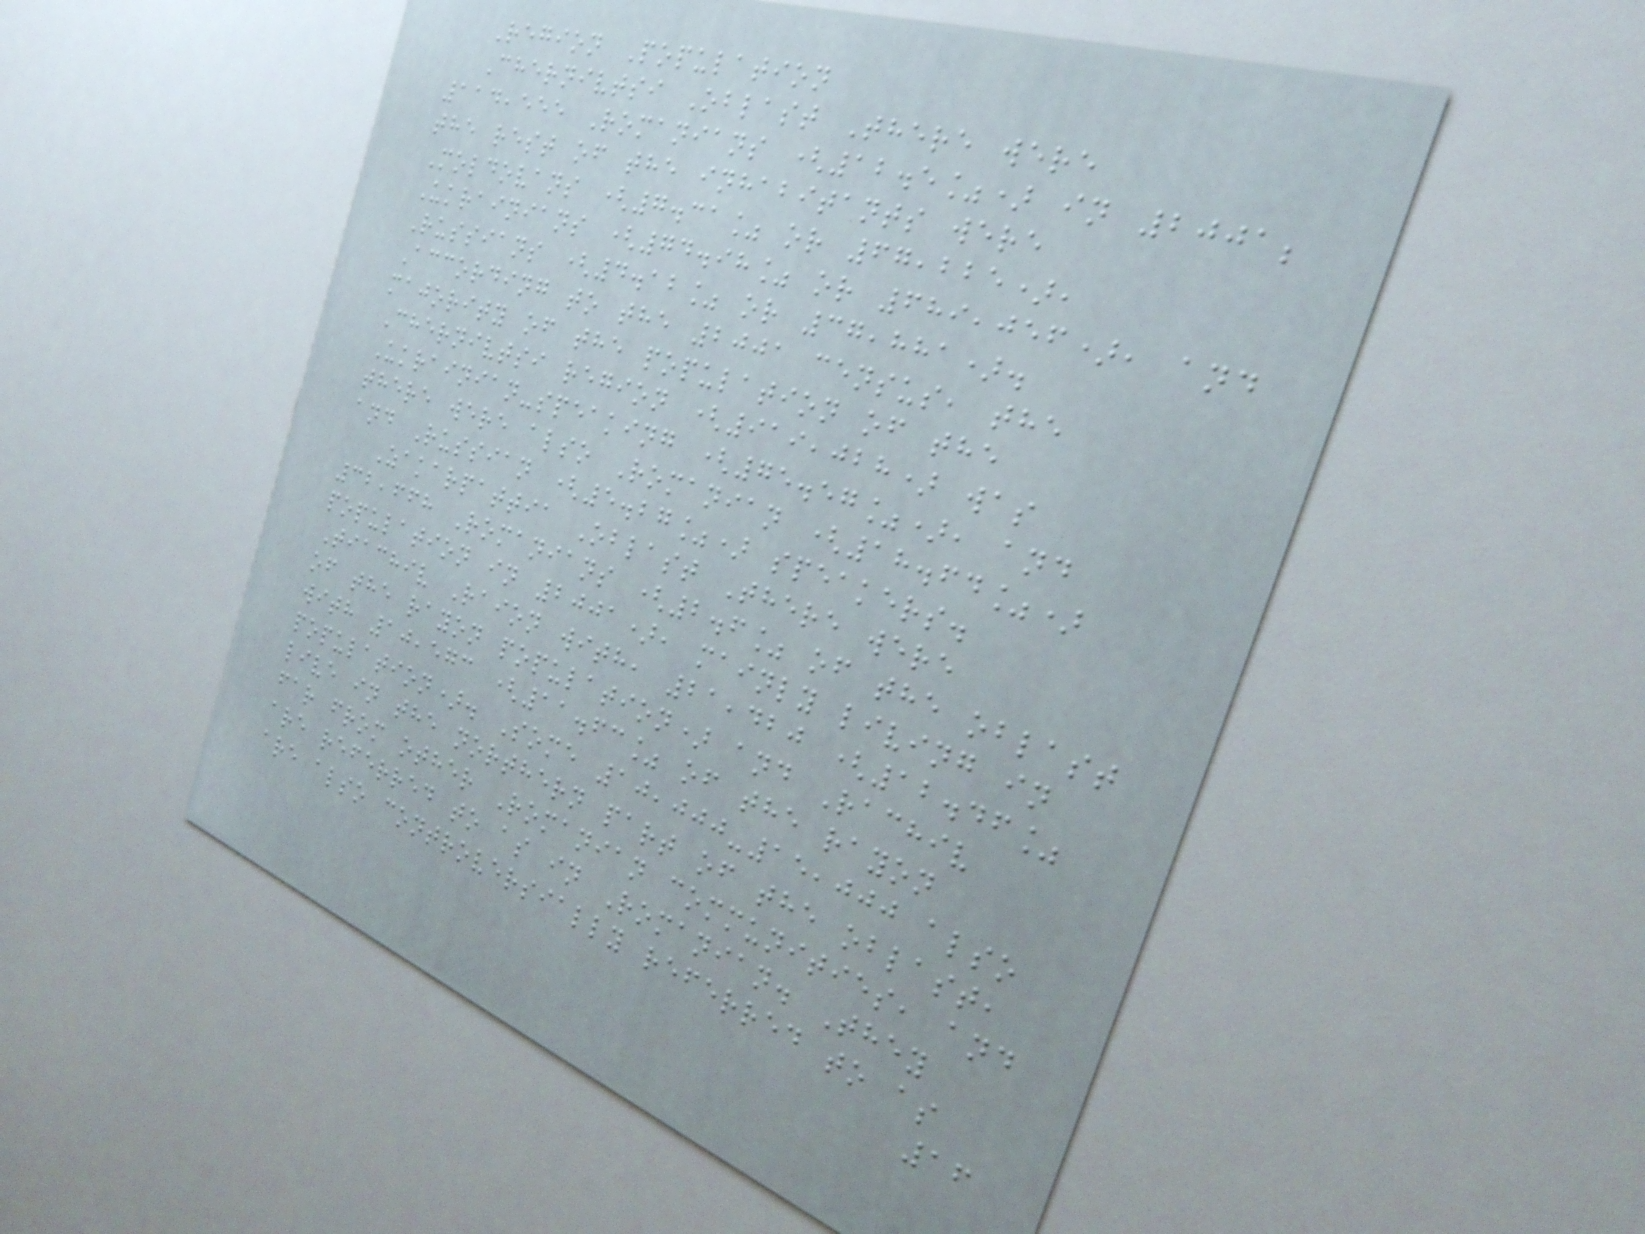Region Population
Chernivtsi Oblast There were
114,555 Romanians (12.5%) in 2001;
the rest of the inhabitants were
Moldovans (7.31% or 67,225),
Ukrainians (74.98% or 689,056), and
Russians (4.12% or 37,881).
According to the 2001 census, the
majority of the population of the
Chernivtsi region (919,028) was
Ukrainian-speaking (75.57%), and
there were also Romanian (18.64%)
and Russian (5.27%) speakers.
Zakarpattia Oblast There were
32,668 Romanians (2.6% of the oblast
population in 2001), mainly living in
Tiachiv Raion with, 21,420 (12.46%
of the rayon population) and Rachiv
with 10,573 (11.63% of the rayon
population). Some 10,000-15,000 also
live in the northern part of the oblast,
far from other Romanian communities, and
are referred to as in Romanian. They
are also controversially referred to as
16
